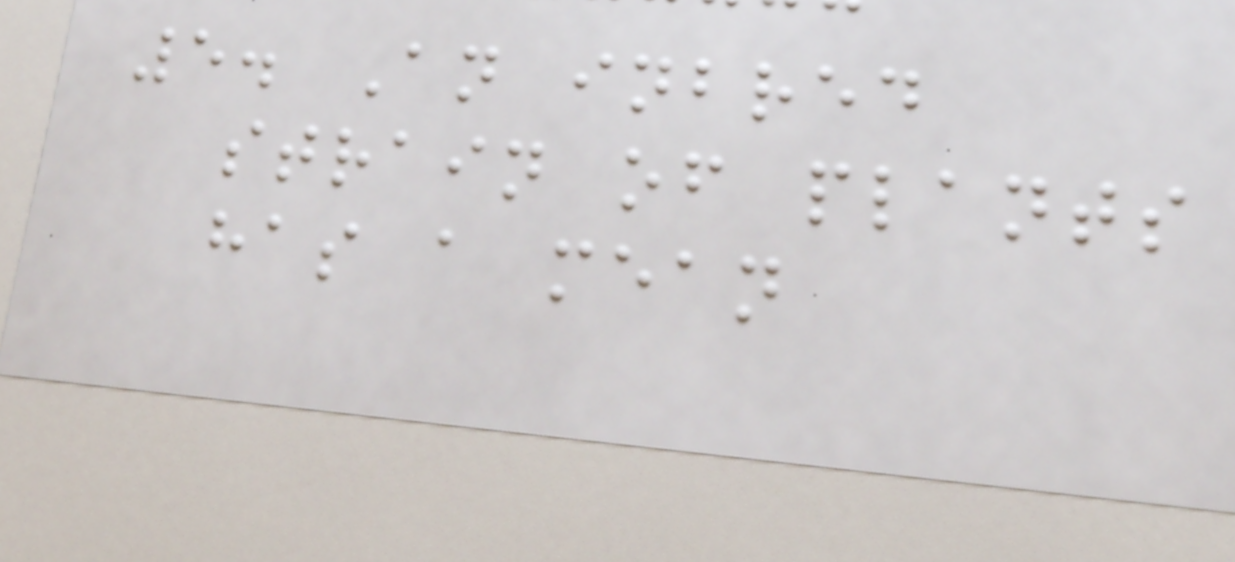5. An inbred
strain of plants
has a mean
